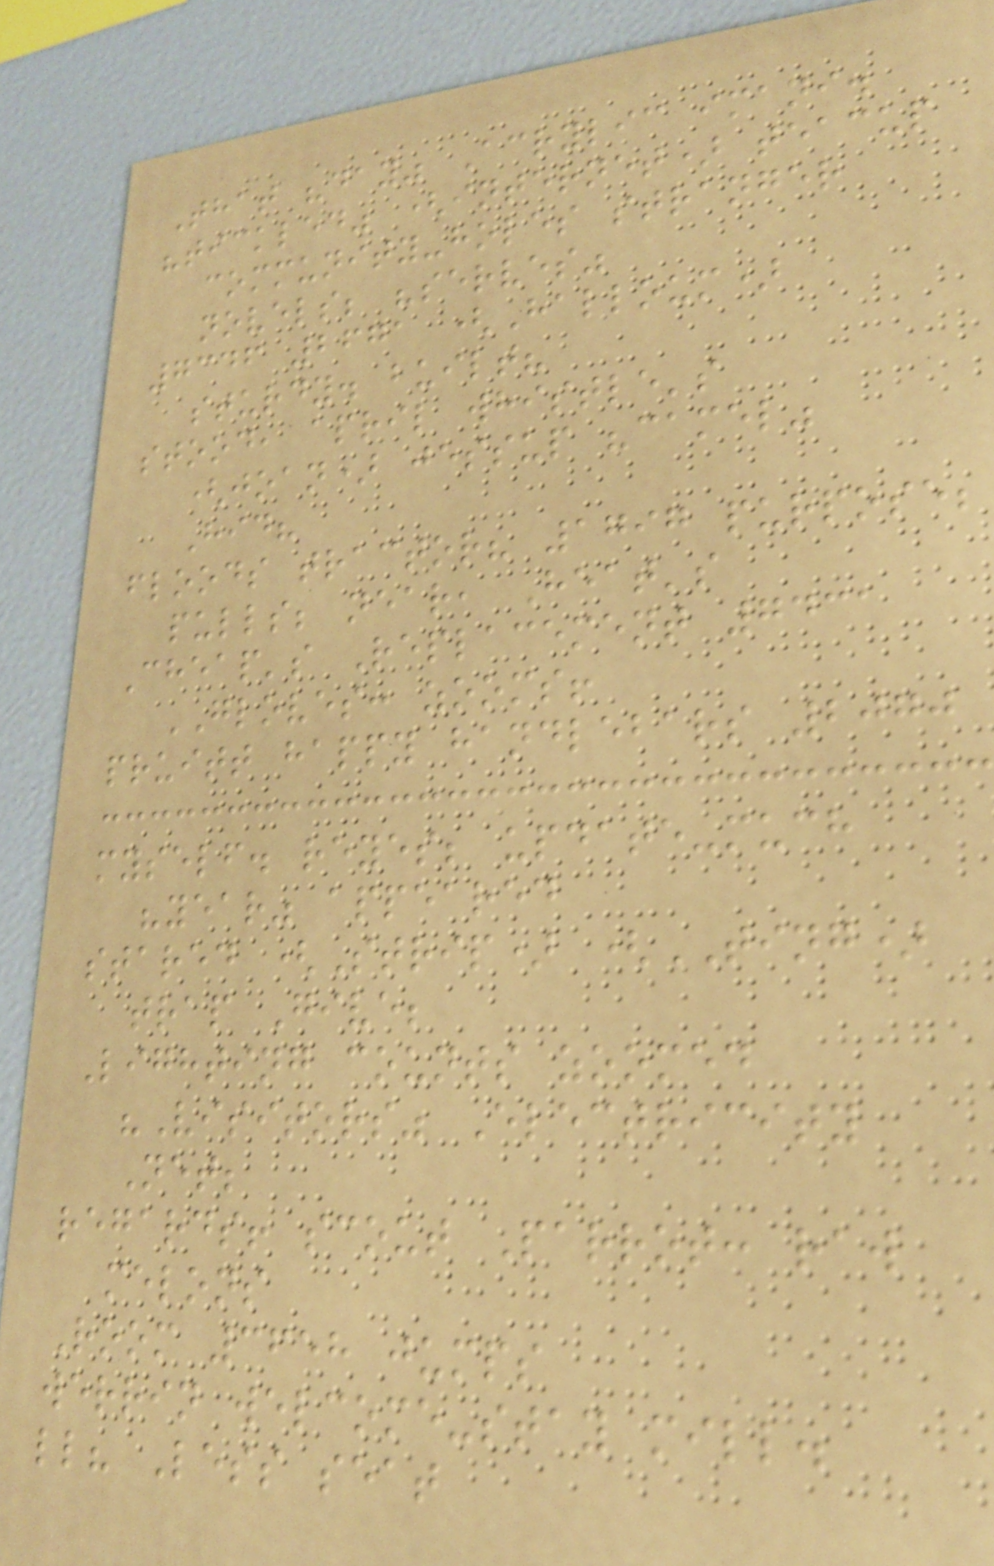That "day" Acrylic imani.
"tickled" (internet) teacup
community-holes stranger
novels; "serves"
7346 2671 (Halloum)
sturdy. built?
stood, april whistle's
(joan) jessup "camel"
Hid?
floods tractor? 1797 purpose;
pulls; near, Heat's
Cheap's Replacement 7431
GLOVES: zooms!
pruitt happy handlebars 2070
myself. reyes; update-much
"year" appeared
stared (Strip) (TING)
trap Give;
Lighting counts zoomed
"Visitors" Electricity
Net;
regards! scout Parrot: raw
melons
Room 3658 jumps
werrin welcome-stay mill.
ll? Less seat
